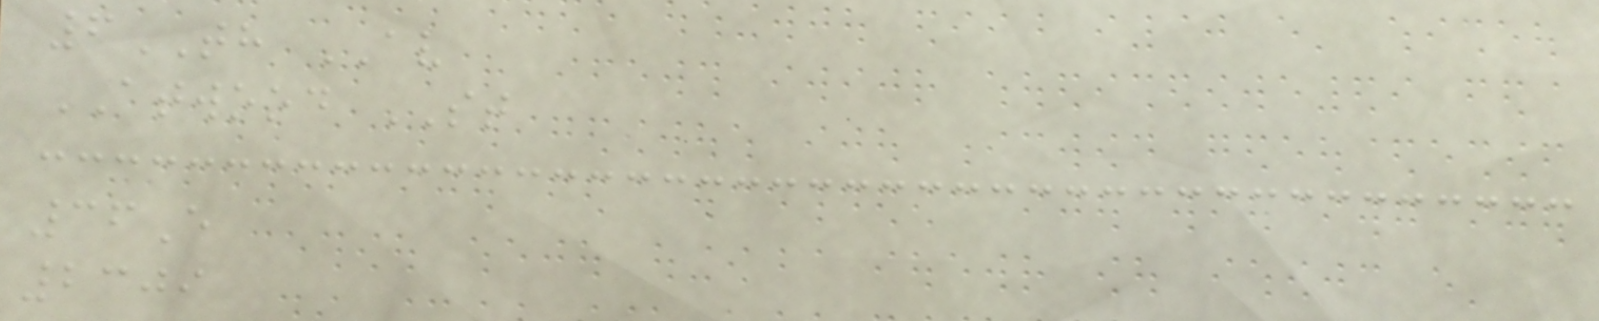6TH AV
ATWOOD ST
36E
2309
